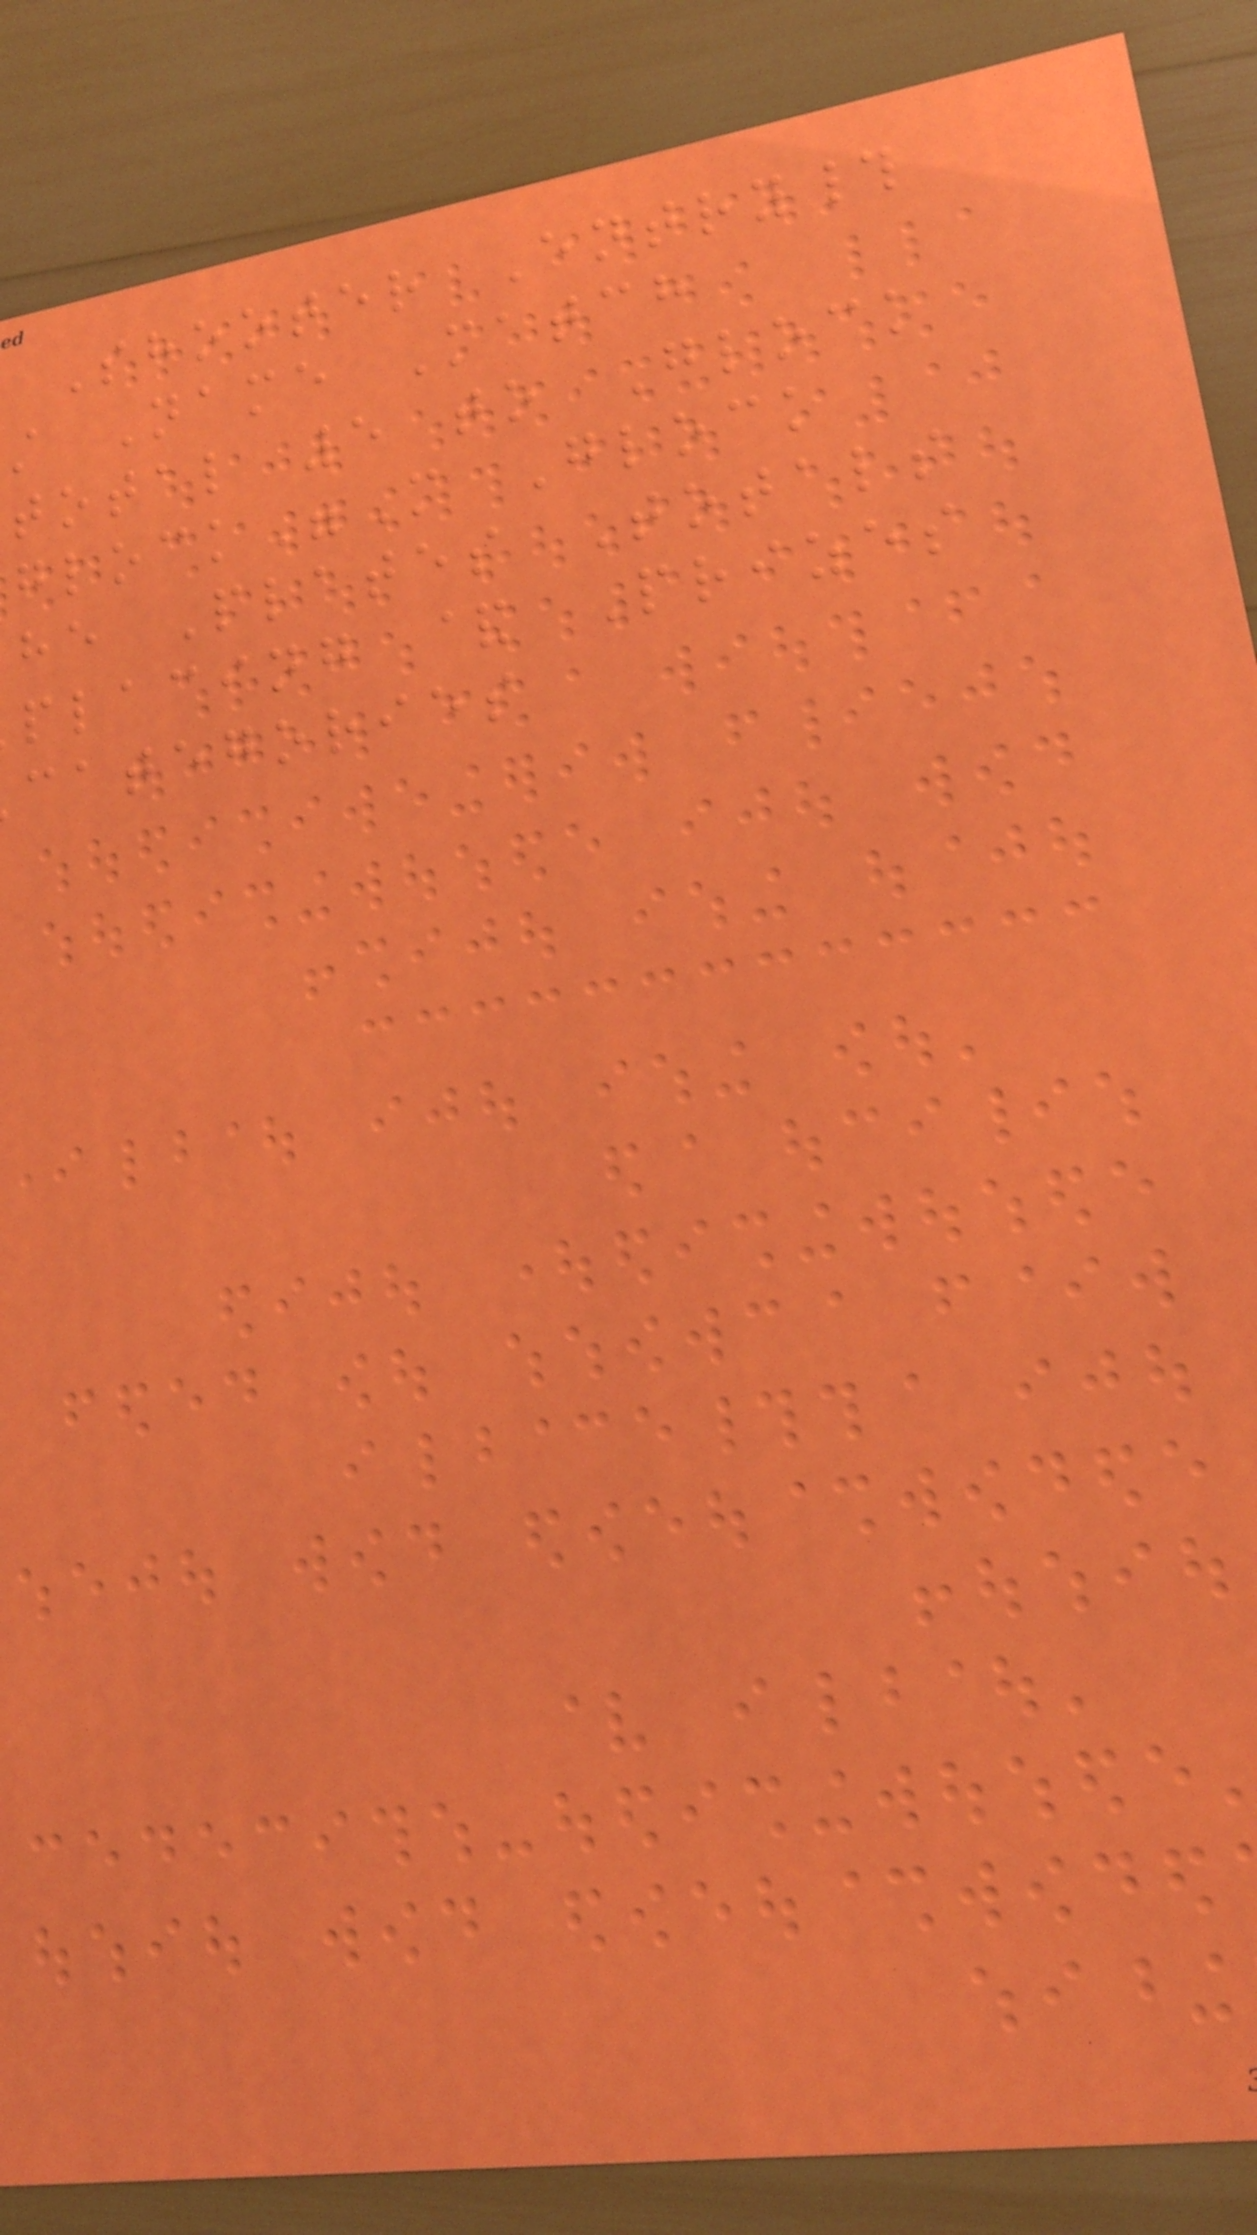Shooter Entry#
Name Match
total 5 to Glock
lock"M Glock
he Plates Totals
placing & Prizes
categories
